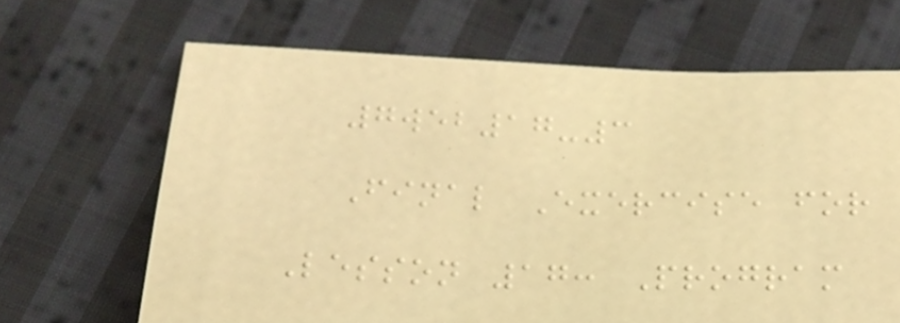7web17-3
Final Exercise for
Lesson 17: Program
